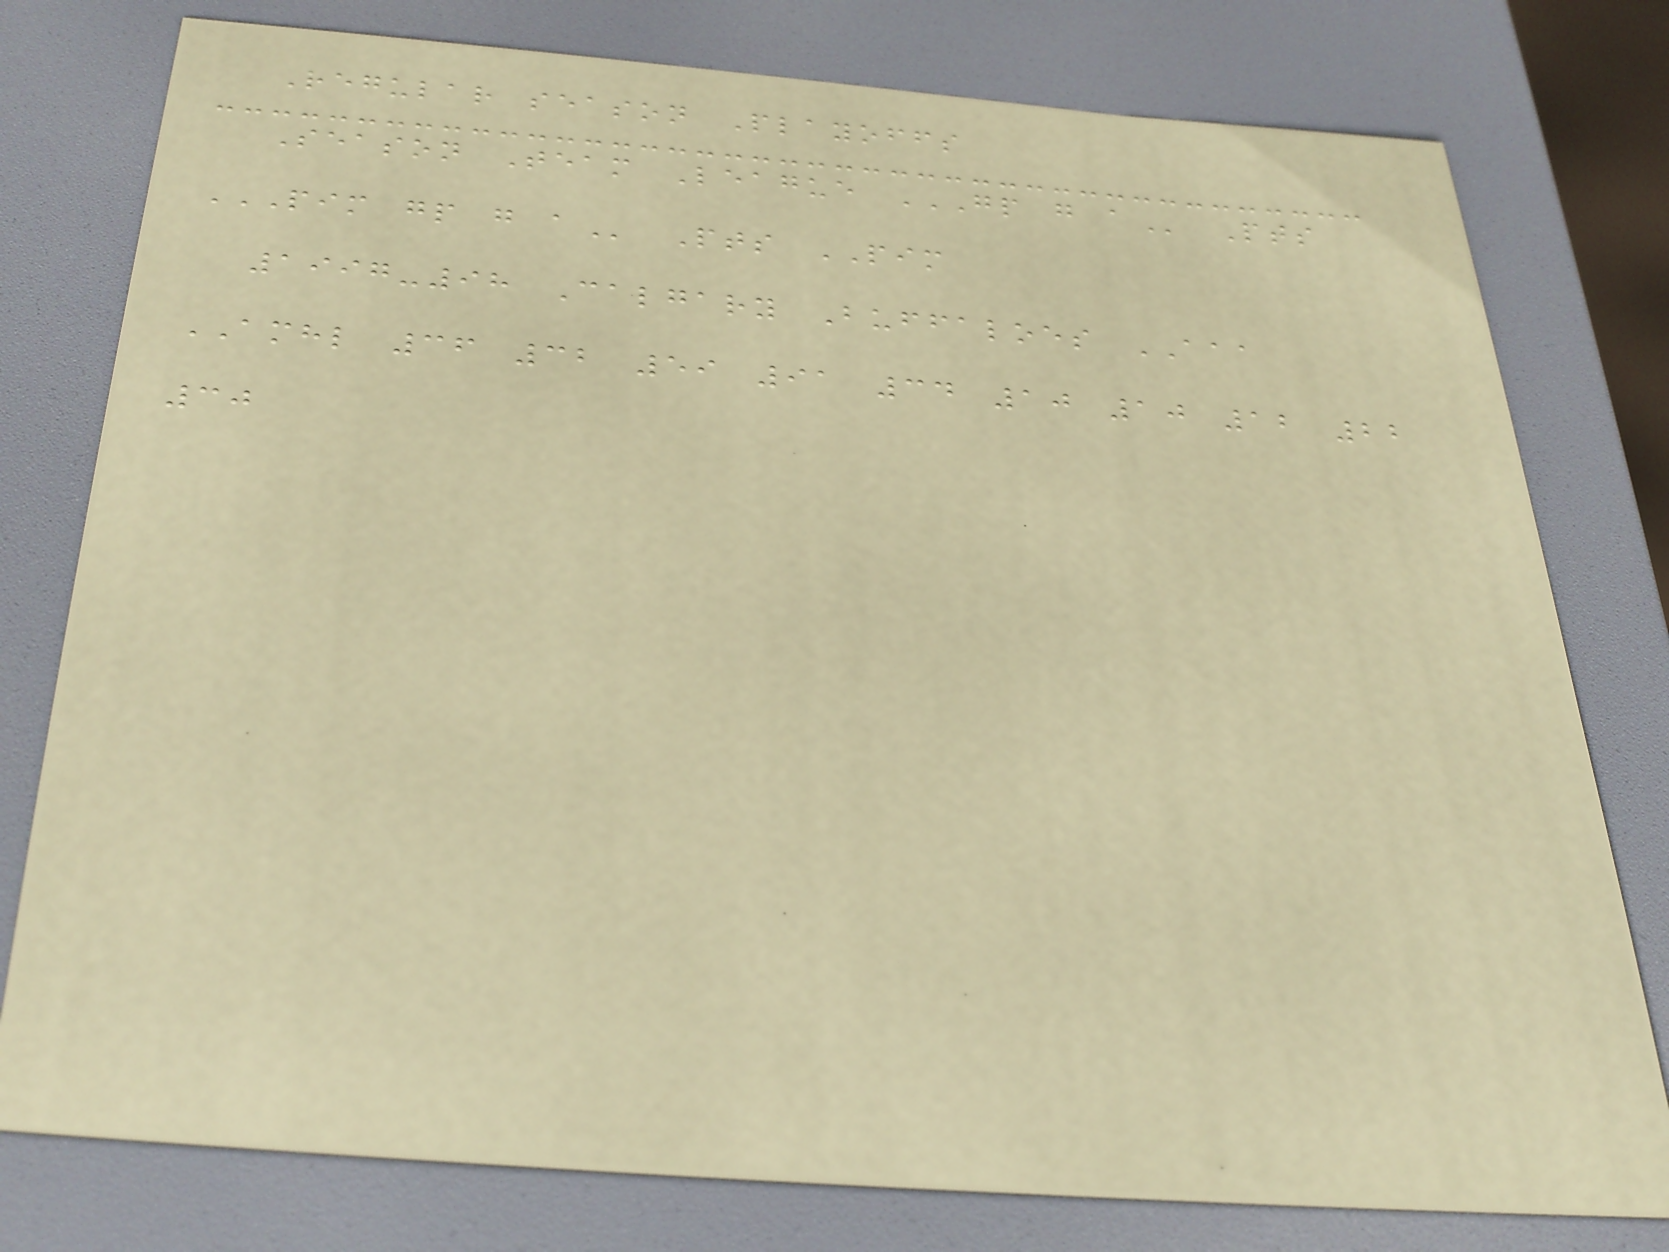Regular season Playoffs
Season Team League GP G A Pts
PIM GP G A Pts PIM
1997-98 Calgary Buffaloes AAA
AMHL 36 32 59 91 34 10 10 12 22
30
